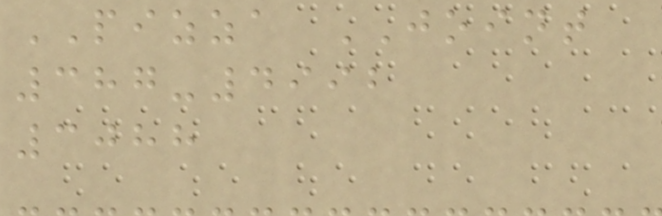PIZZA JOINT
387-4992
3088
